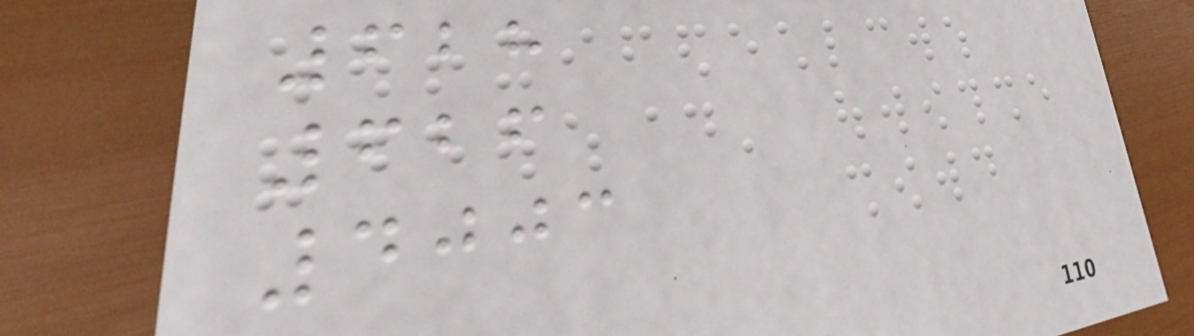628
626
4003
